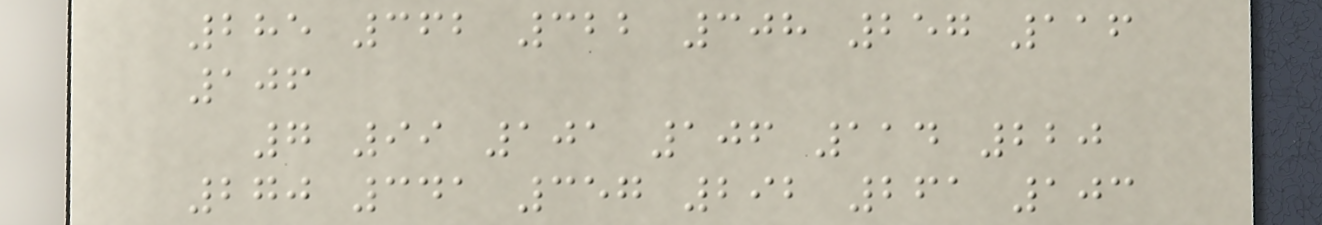285 362 322 308 257 116
106
7 99 101 106 114 220
270 341 357 292 261 103
